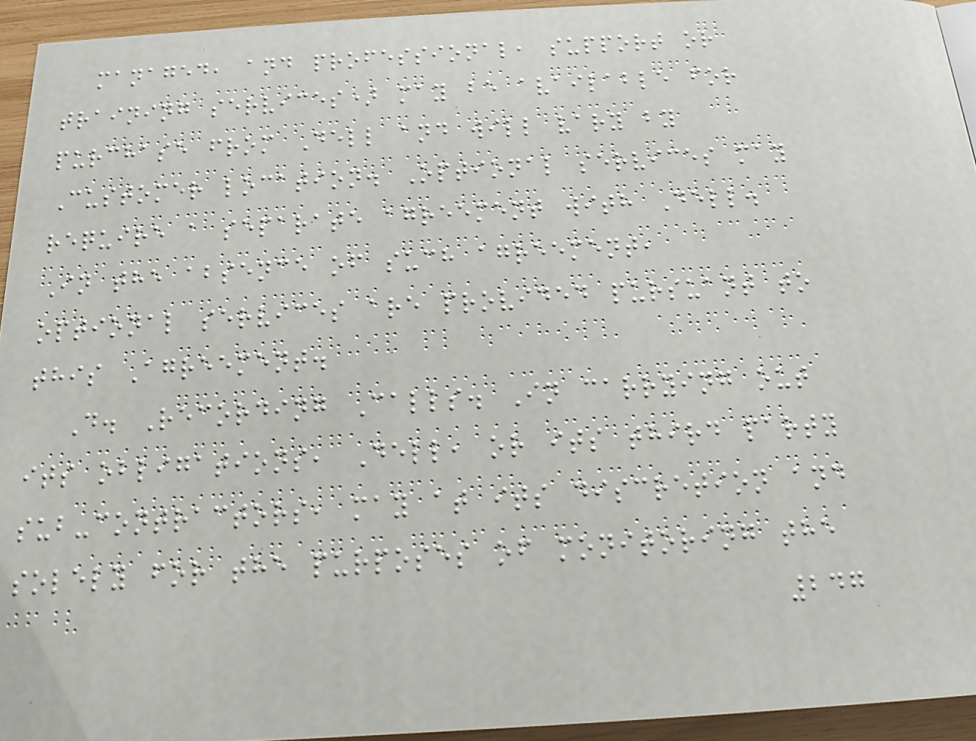managed, and professional, support or
training services) may be available for
purchase from Dell and will vary by
Customer location. Optional services may
require a separate agreement with Dell.
In the absence of such agreement,
optional services are provided pursuant to
this Agreement.
D. Recording Calls. In carrying out
its obligations, Dell, or its third party
sub-contractors, may at its discretion and
solely for the purposes of monitoring the
247
